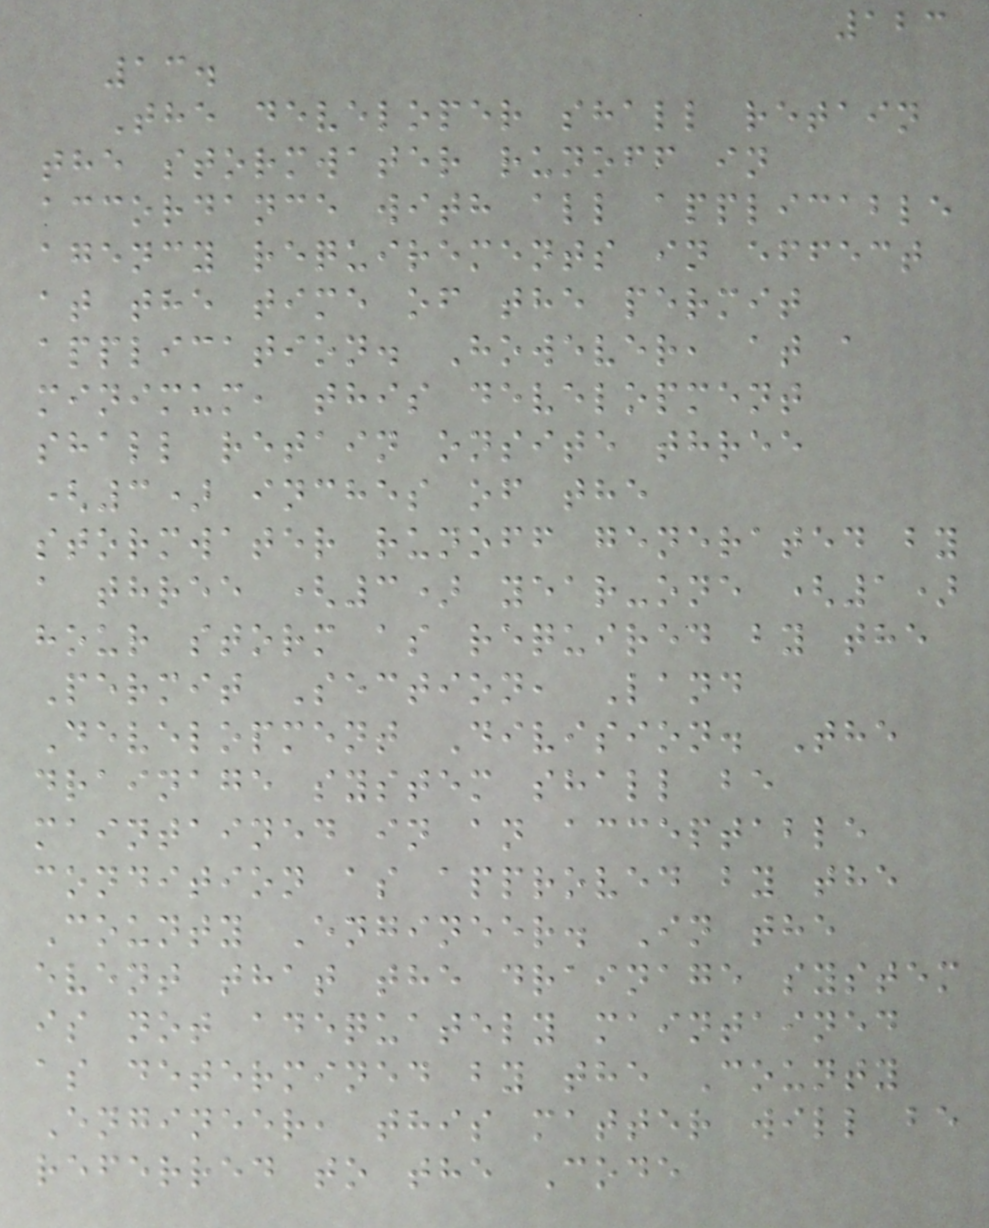123
13.
The developer shall retain
the stormwater runoff in
accordance with all applicable
agency requirements in effect
at the time of the permit
application. However, at a
minimum, this development
shall retain onsite three
(3) inches of the
stormwater runoff generated by
a three (3) year-one (1)
hour storm as required by the
Permit Section, Land
Development Division. The
drainage system shall be
maintained in an acceptable
condition as approved by the
County Engineer. In the
event that the drainage system
is not adequately maintained
as determined by the County
Engineer, this matter will be
referred to the Code
